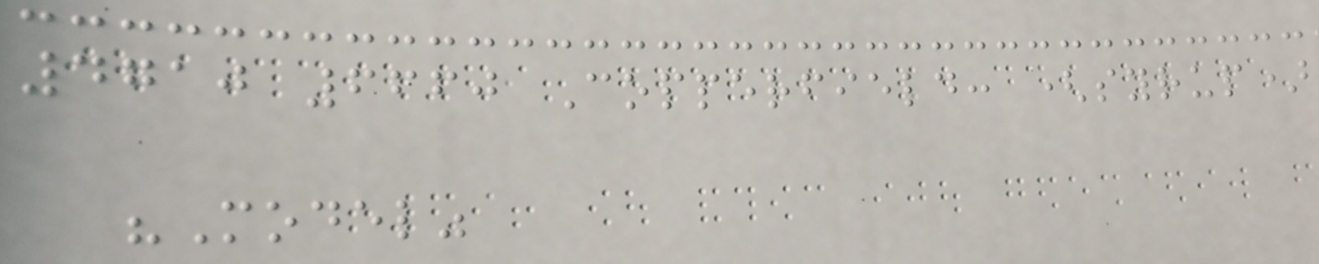4710 6660 Copperfield: (syrup)
"Model"
